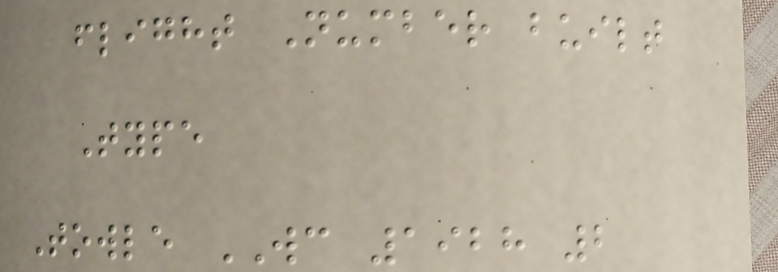flight Number built
Type
Towle WC 1928 2
